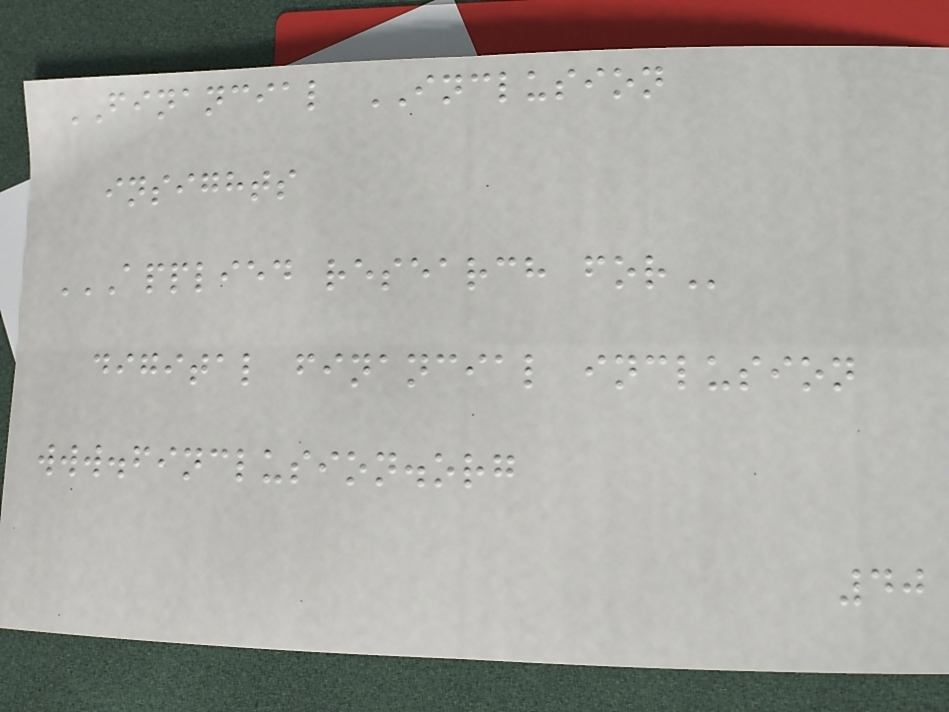FINANCIAL INCLUSION
insights
APPLIED RESEARCH FOR
digital financial inclusion
www.finclusion.org
40
